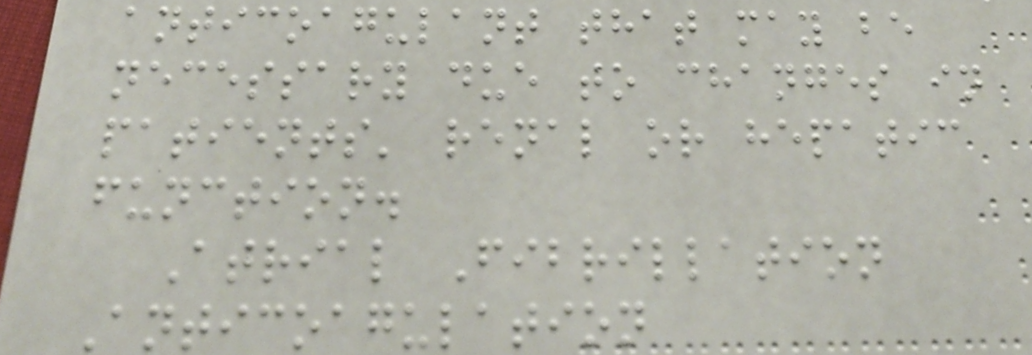anticoagulant that may be
necessary due to changes in
patients' renal or hepatic
function.
Atrial Fibrillation
Anticoagulation
